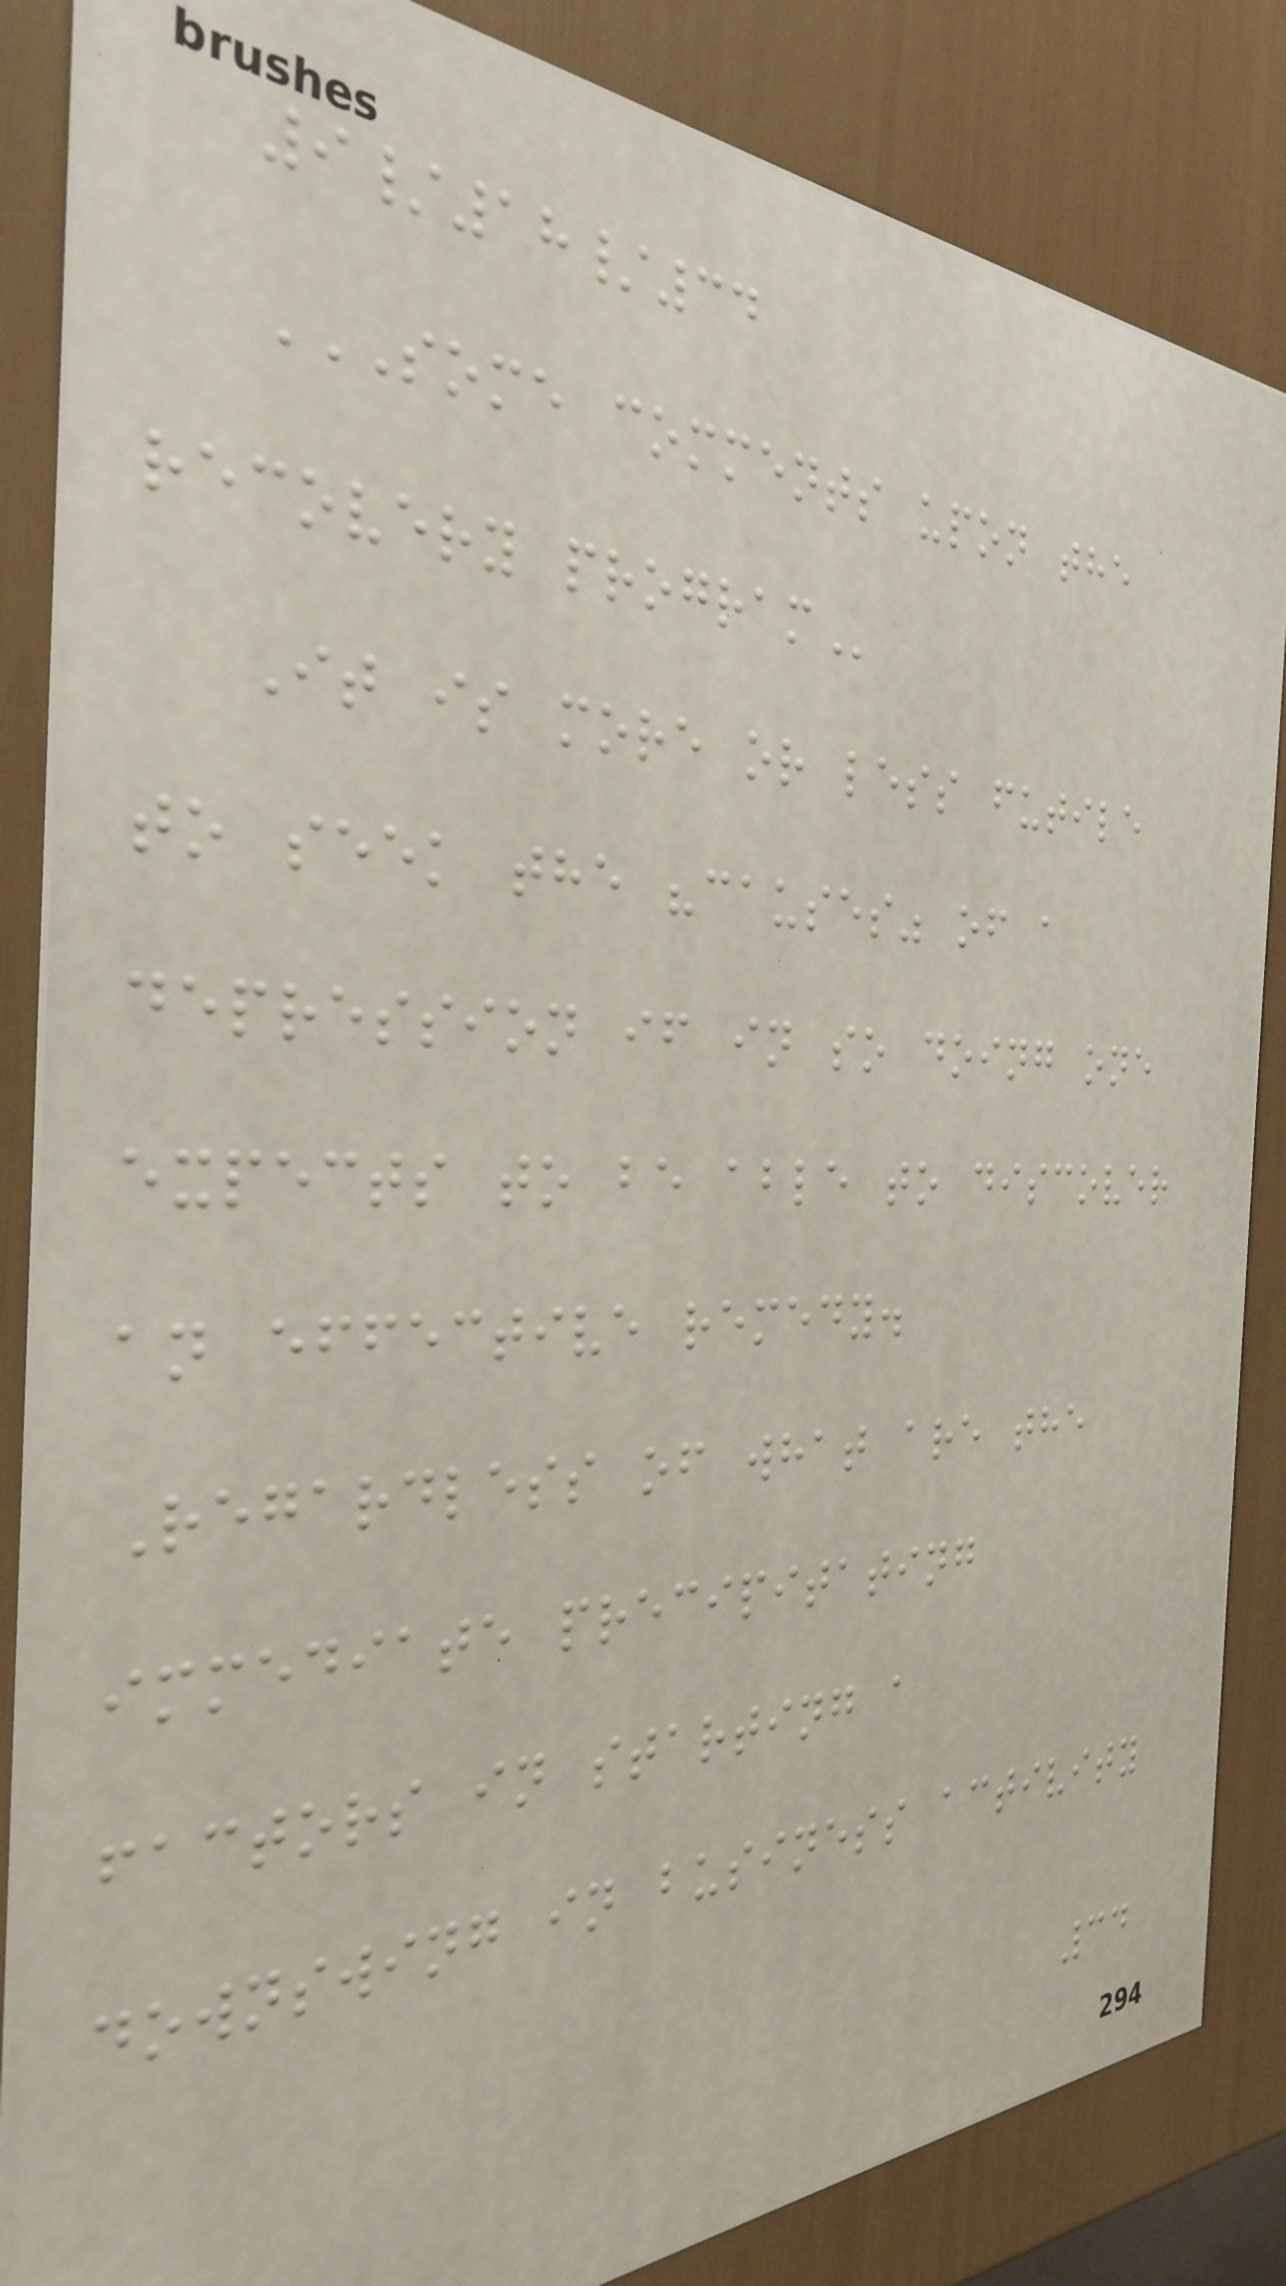9/18/34
SOME COMMENTS UPON THE
RECOVERY PROGRAM
It is more or less futile
to seek the "causes" of a
depression if in so doing one
expects to be able to discover
an effective remedy.
Regardless of what are the
immediate precipitating
factors in starting a
downswing in business activity
34
